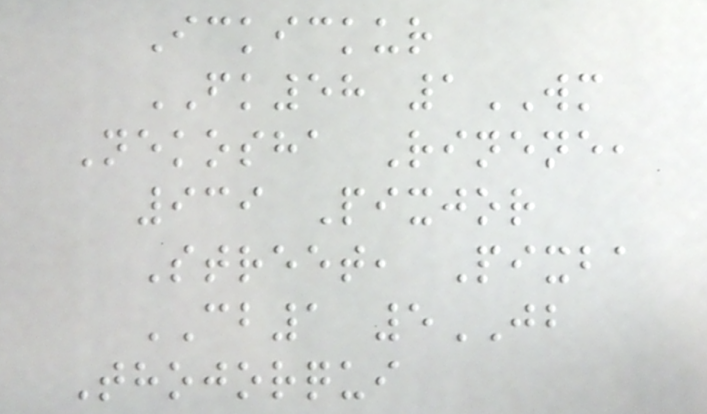Ickickur
FK58 1WM
Nekosha Rinene,
939 Pixjor
Street, Pixba
CB1 5JB
Thojorqui
